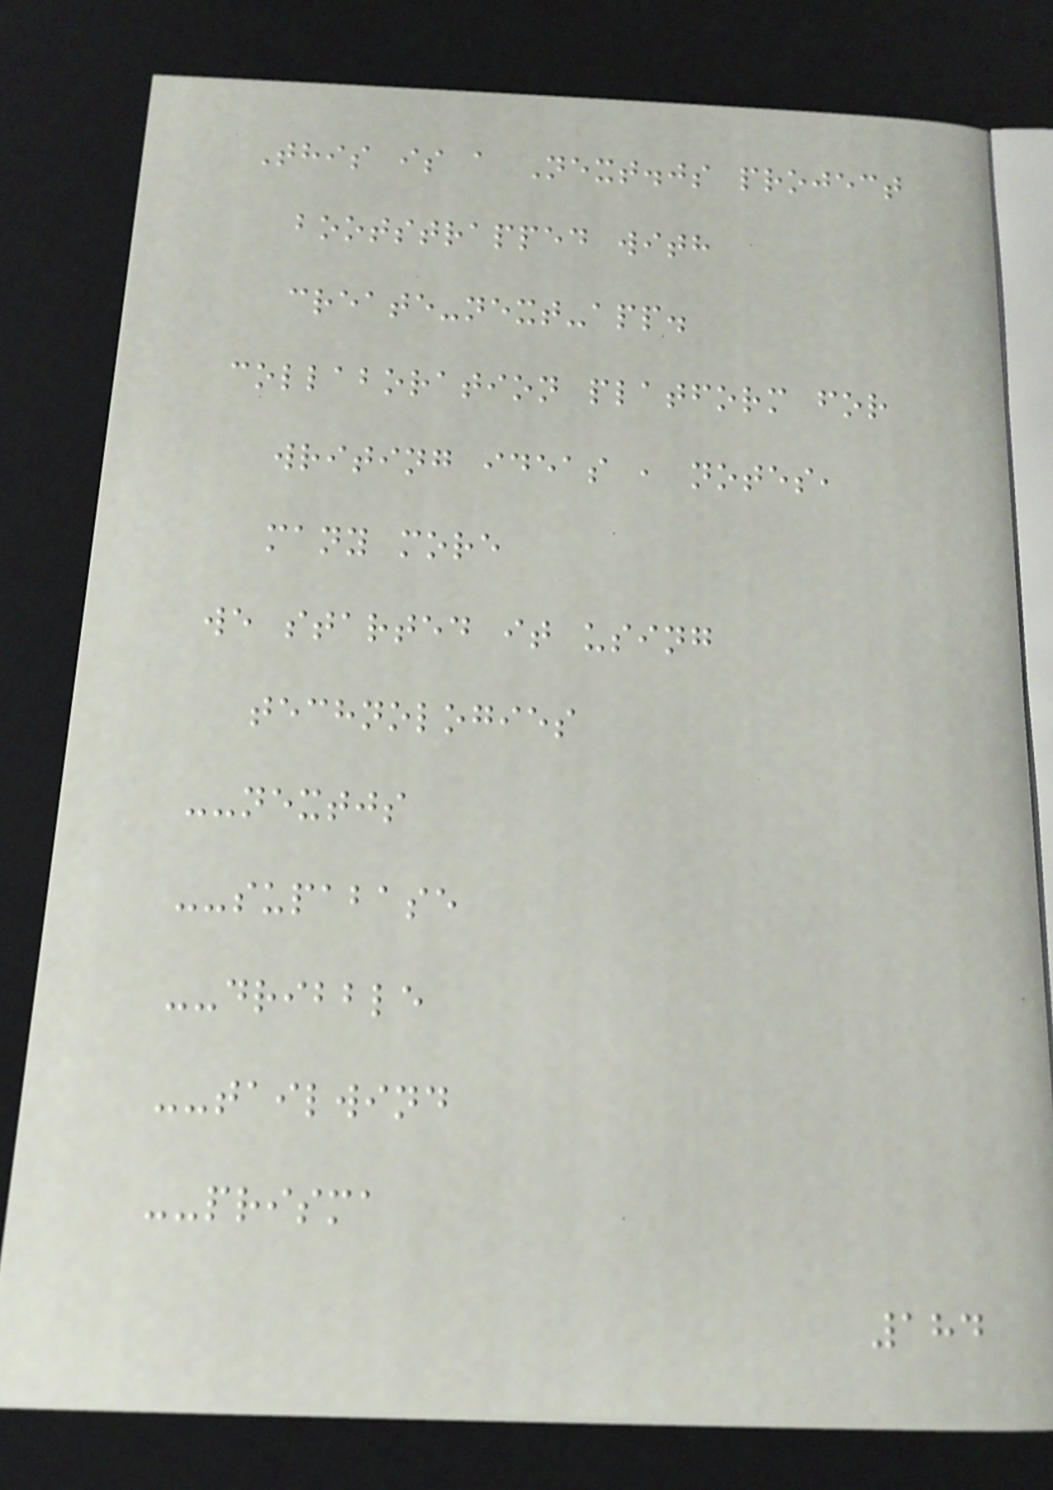This is a Next.js project
bootstrapped with
create-next-app.
collaboration platform for
writing ideas , notes,
many more
we started it using
technologies
--nextjs
--supabase
--dribble
--tailwind
--prisma
184
